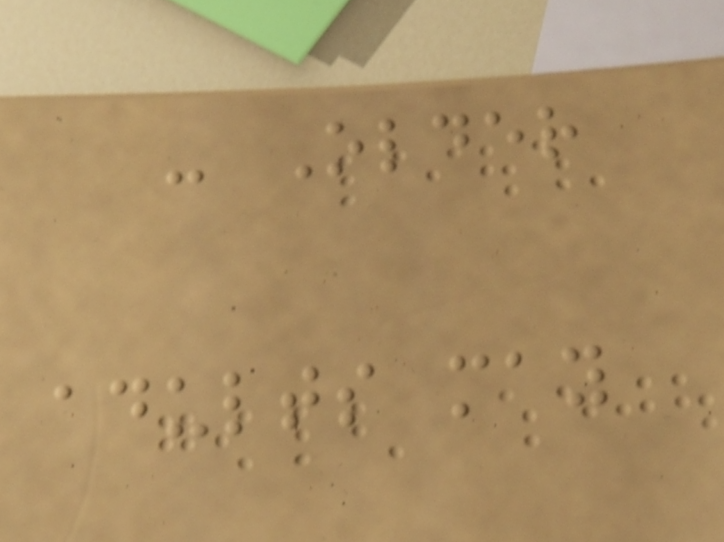- Older
adults may
